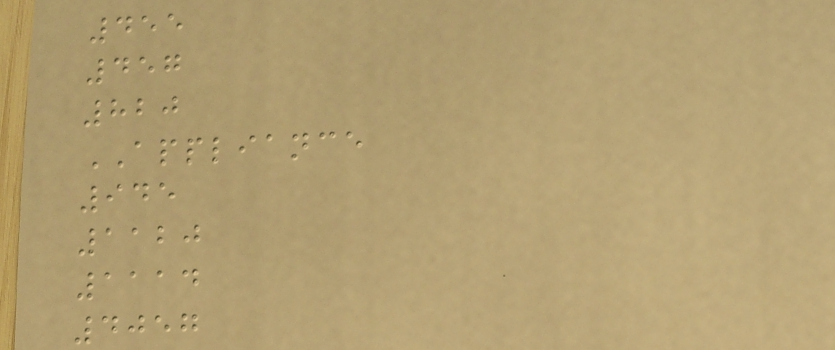455
457
820
APPLIANCE
945
1120
1114
4057
